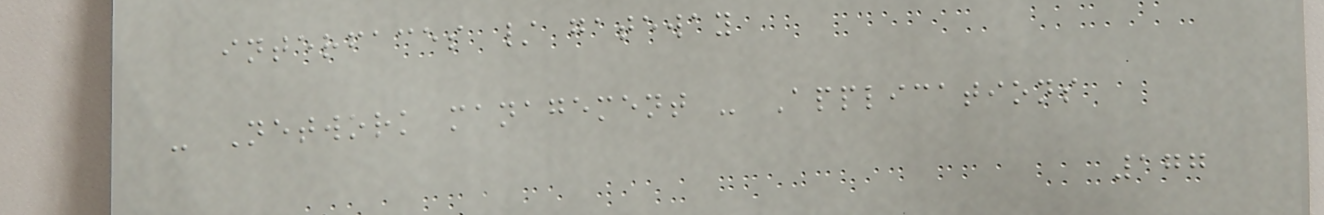interfaces / gateway
- Network management - Applications
177
